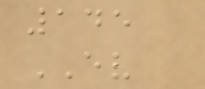145
EV
